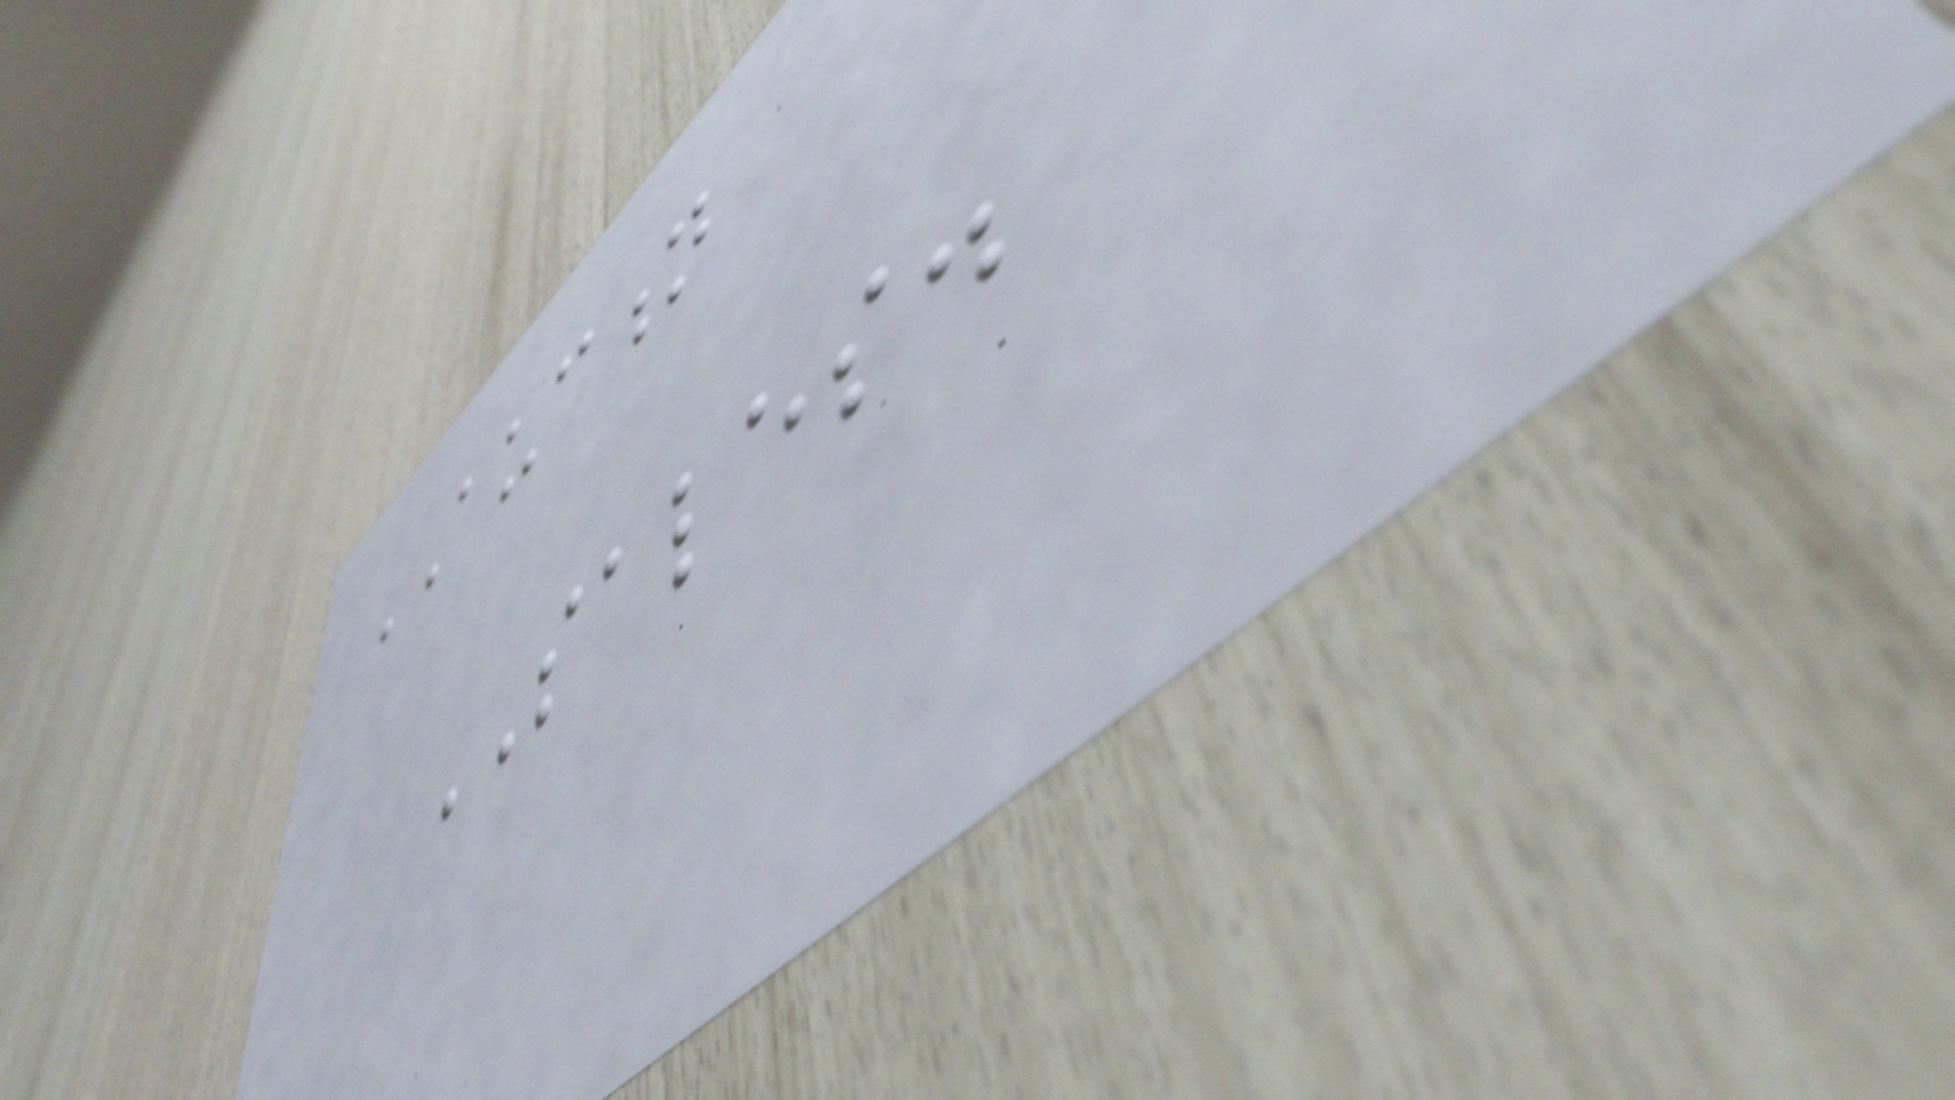AUCTION
SALES.
